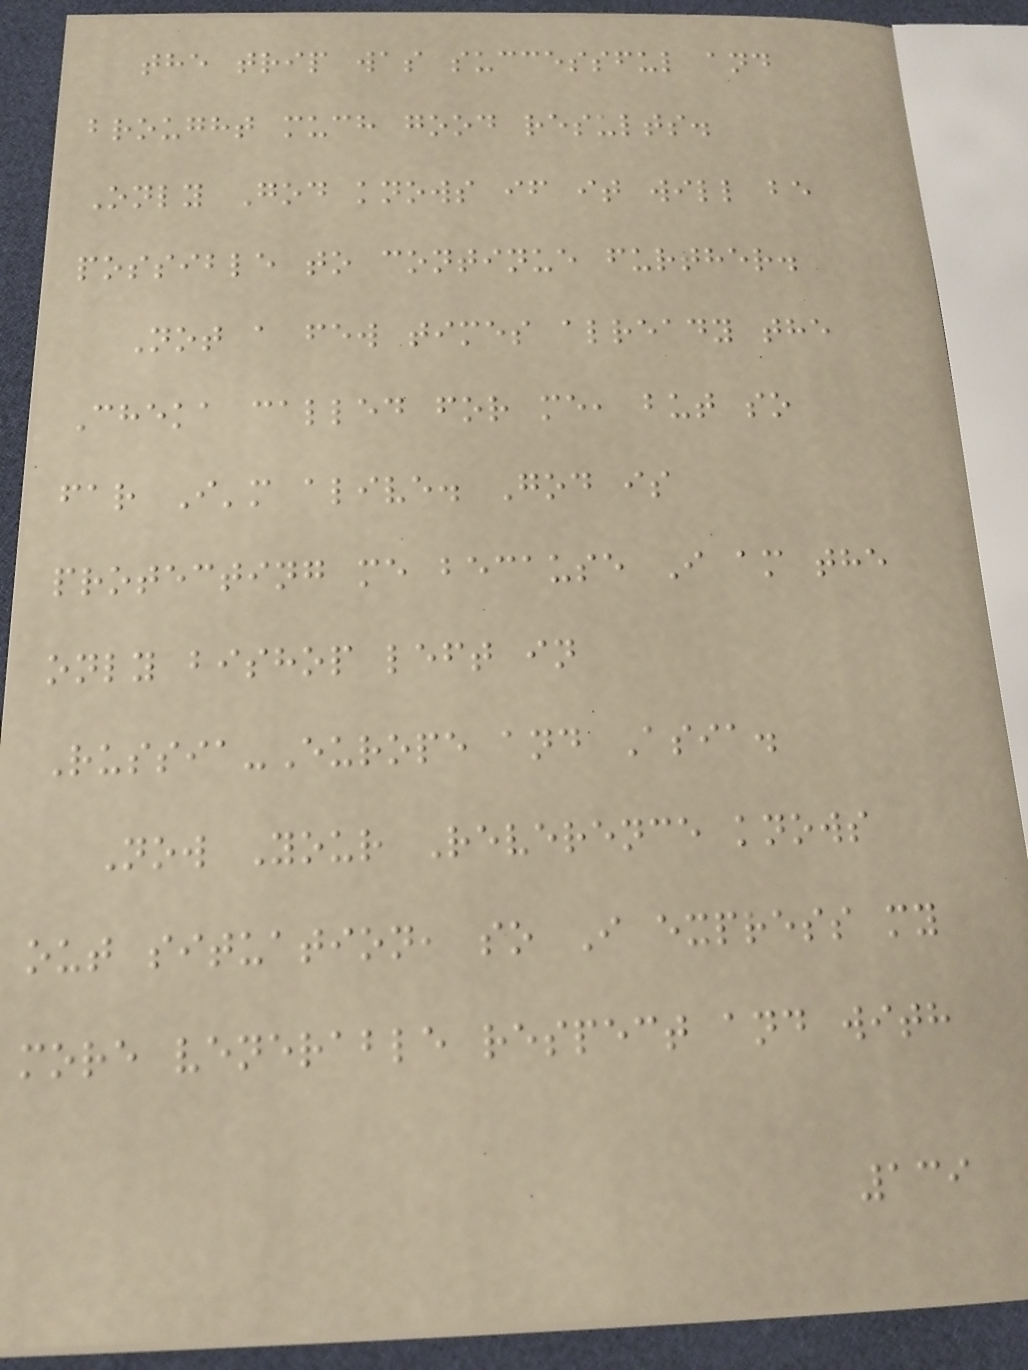the trip was successful and
brought much good results.
Only God knows if it will be
possible to continue further.
Not a few times already the
Cheka called for me, but so
far I'm alive. God is
protecting me because I am the
only bishop left in
Russia-Europe and Asia.
Now Your Reverence knows
out situation, so I express my
more venerable respect and with
139
